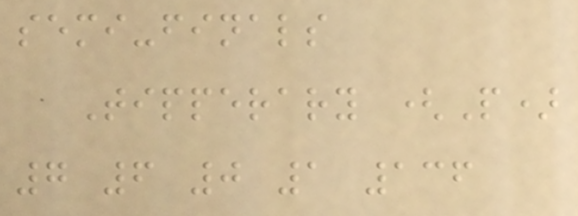semi-finals
Tipperary (P)
7 6 0 1 136
